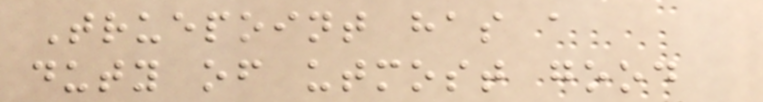Truepoint has a
duty of utmost good
